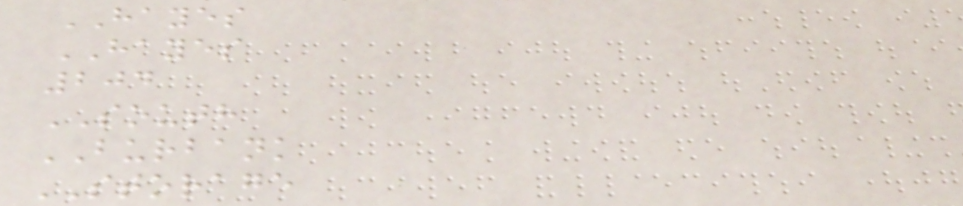HAYES
HAYES
204
SOUTH
BURBANK
STORAGE
